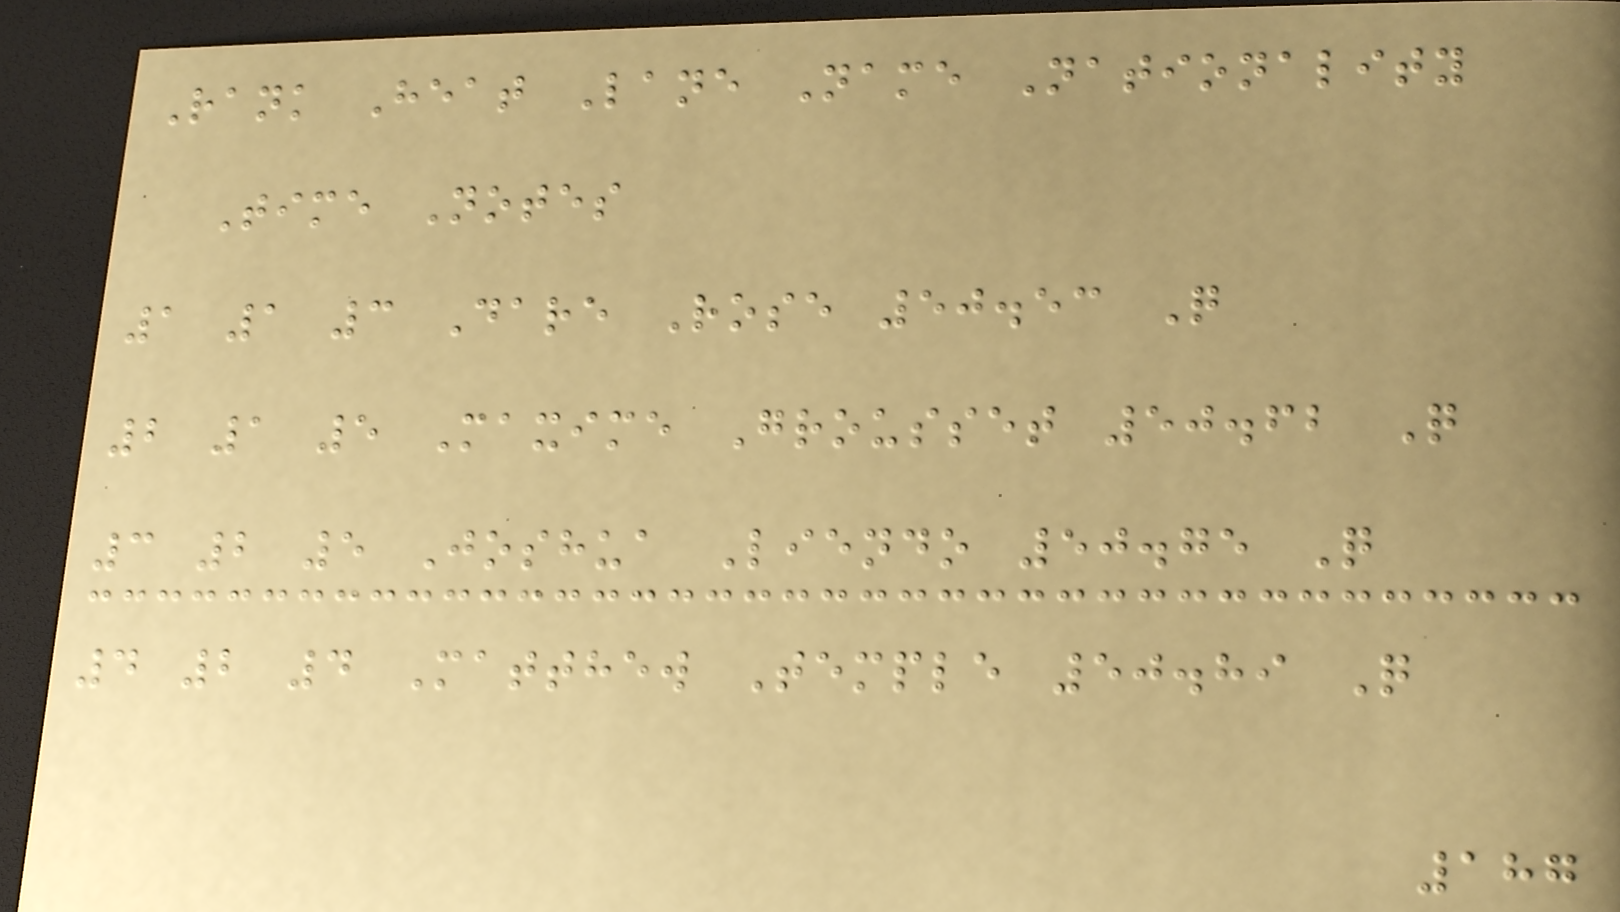Rank Heat Lane Name Nationality
Time Notes
1 1 3 Dare Rose 50.53 Q
2 1 5 Maxime Grousset 50.62 Q
3 2 5 Joshua Liendo 50.75 Q
4 2 4 Matthew Temple 50.89 Q
187
